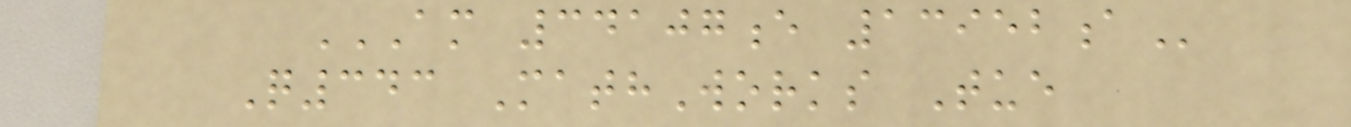AM 34107E 13952A
Q343 MathWorks Tue
